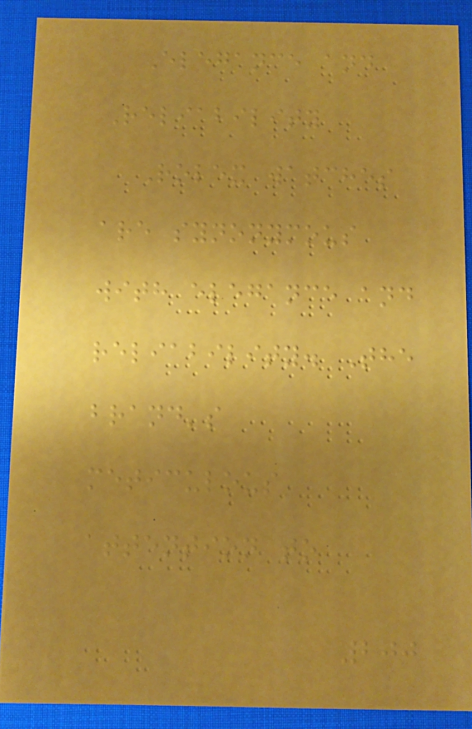Elegance and
Reliability
Rolex watches
are synonymous
with elegance and
reliability. The
brand's
meticulous
attention to
200
